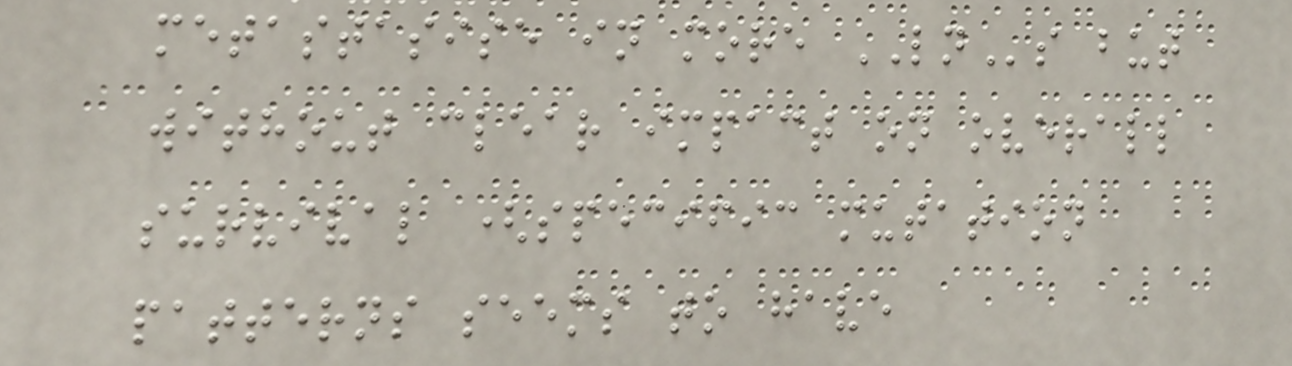metastasise in more LNs but
without clear impact on overall
survival (specific mutation
patterns seems to have
